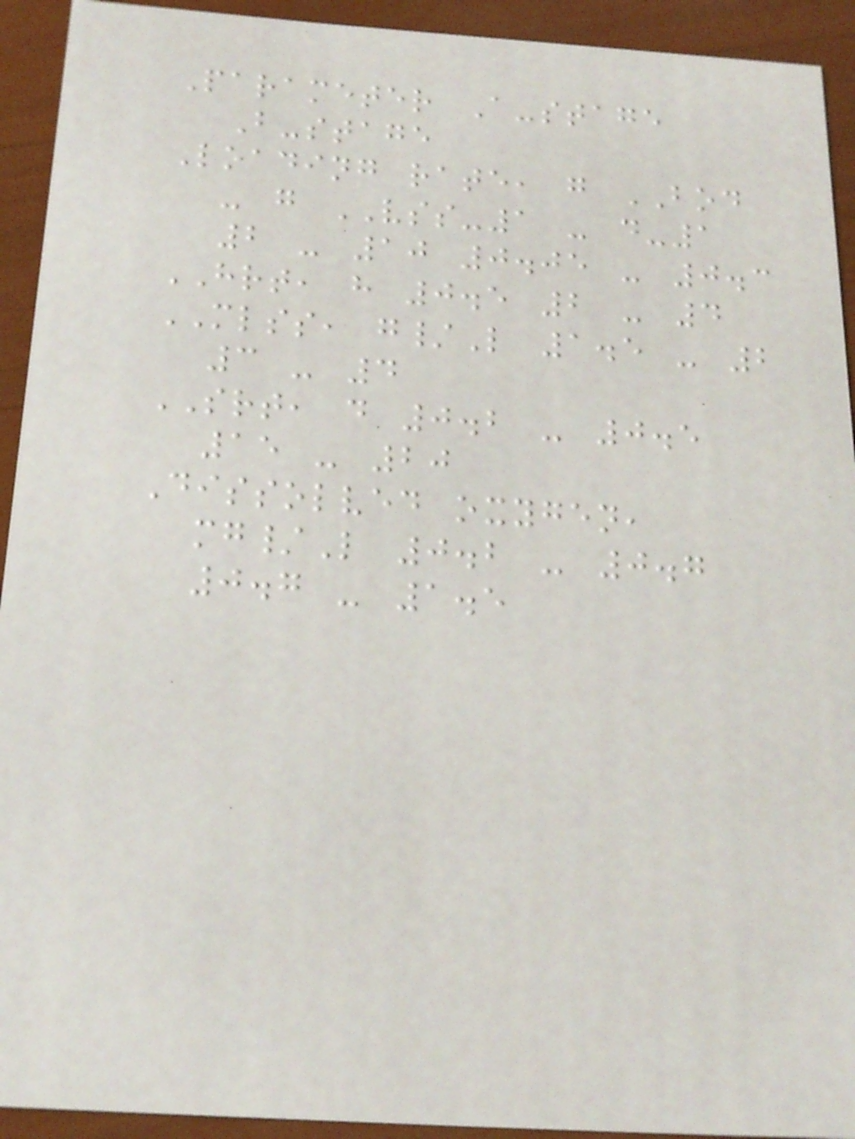Parameter A-stage
B-stage
Loading rate, g BOD
- g VSS-1 - d-1
2 - 10 0.05 - 0.3
HRT, h 0.5 2 - 4
MLSS, g/L 1.5 - 2
3 - 4
SRT, d 0.2 - 0.5
15 - 20
Dissolved oxygen,
mg/L 0.2 - 0.7
0.7 - 1.5
